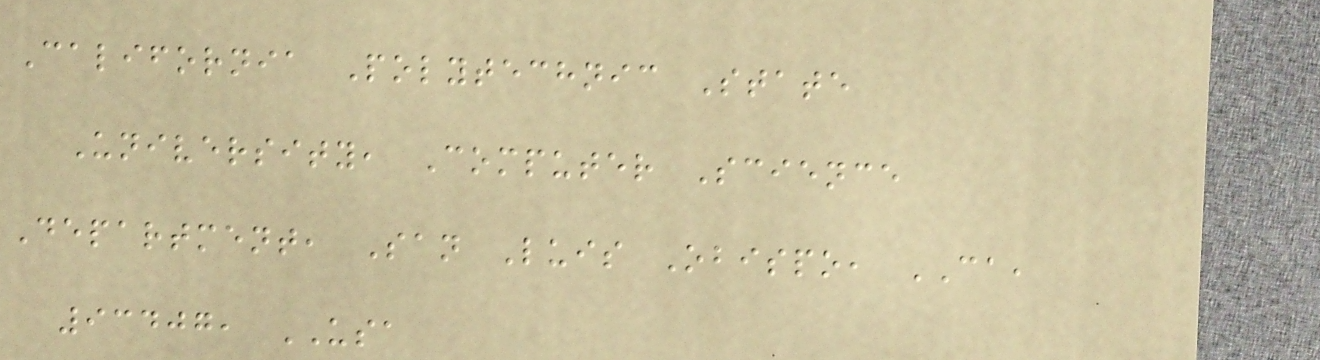California Polytechnic State
University, Computer Science
Department, San Luis Obispo, CA,
93407, USA
